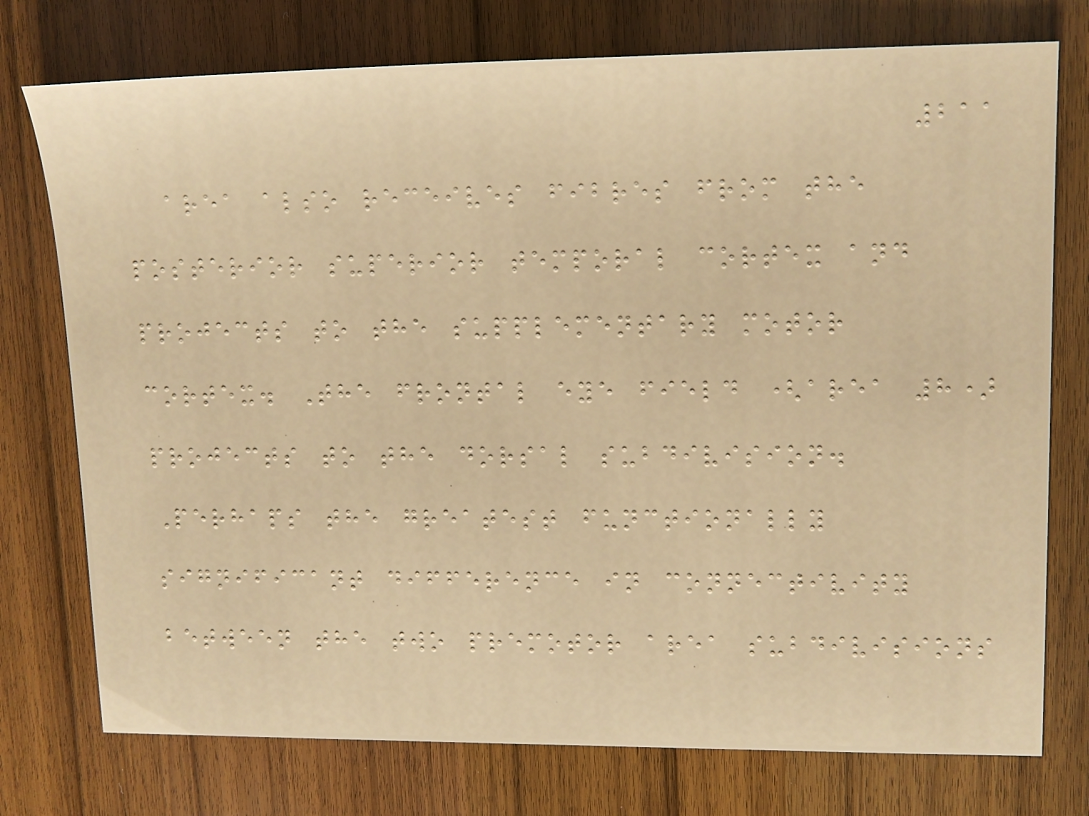211
area also receives fibres from the
posterior superior temporal cortex and
projects to the supplementary motor
cortex. The frontal eye field (area 8)
projects to the dorsal subdivision.
Perhaps the greatest functionally
significant difference in connectivity
between the two premotor area subdivisions
